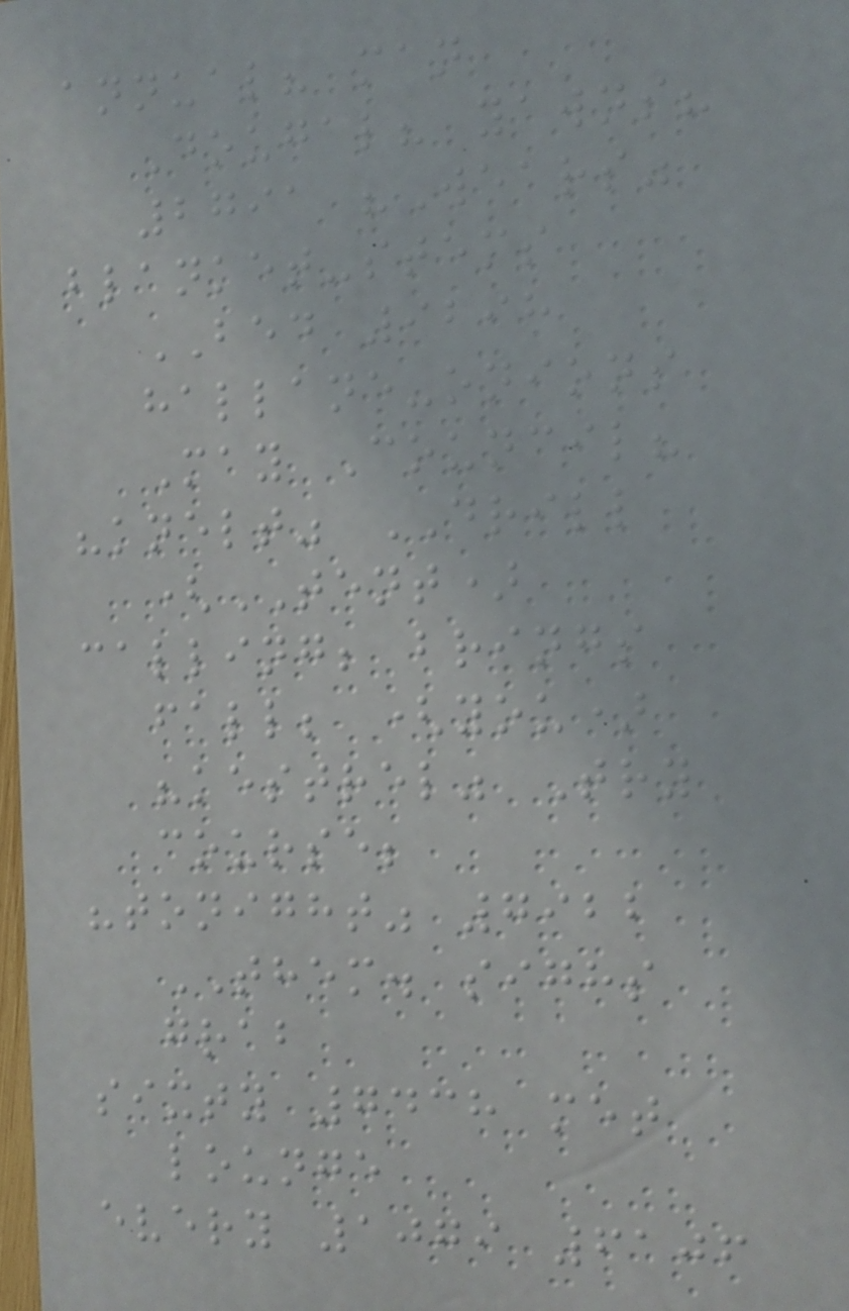annual? man
Dougal? yawns?
2791 "Wears"
blanket-stems
BED 9298
hallane-onions
May Council?
"knelt" DRILL
(TENT)
calling; brings
fall; (you)
"kestrel" Try
course;
"tonight" 7922
THEM. sighs
grab
sixty 7438 met
lounge
every 1079 6106
